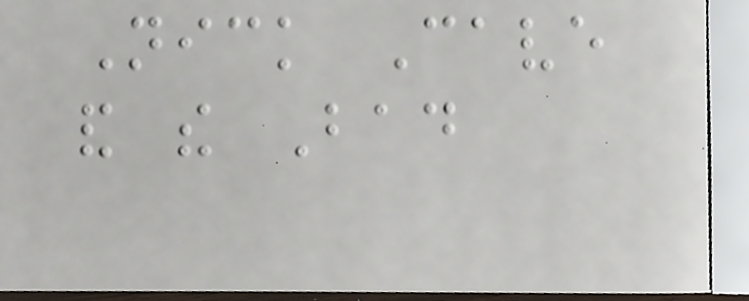Nick Cave
and the Bad
